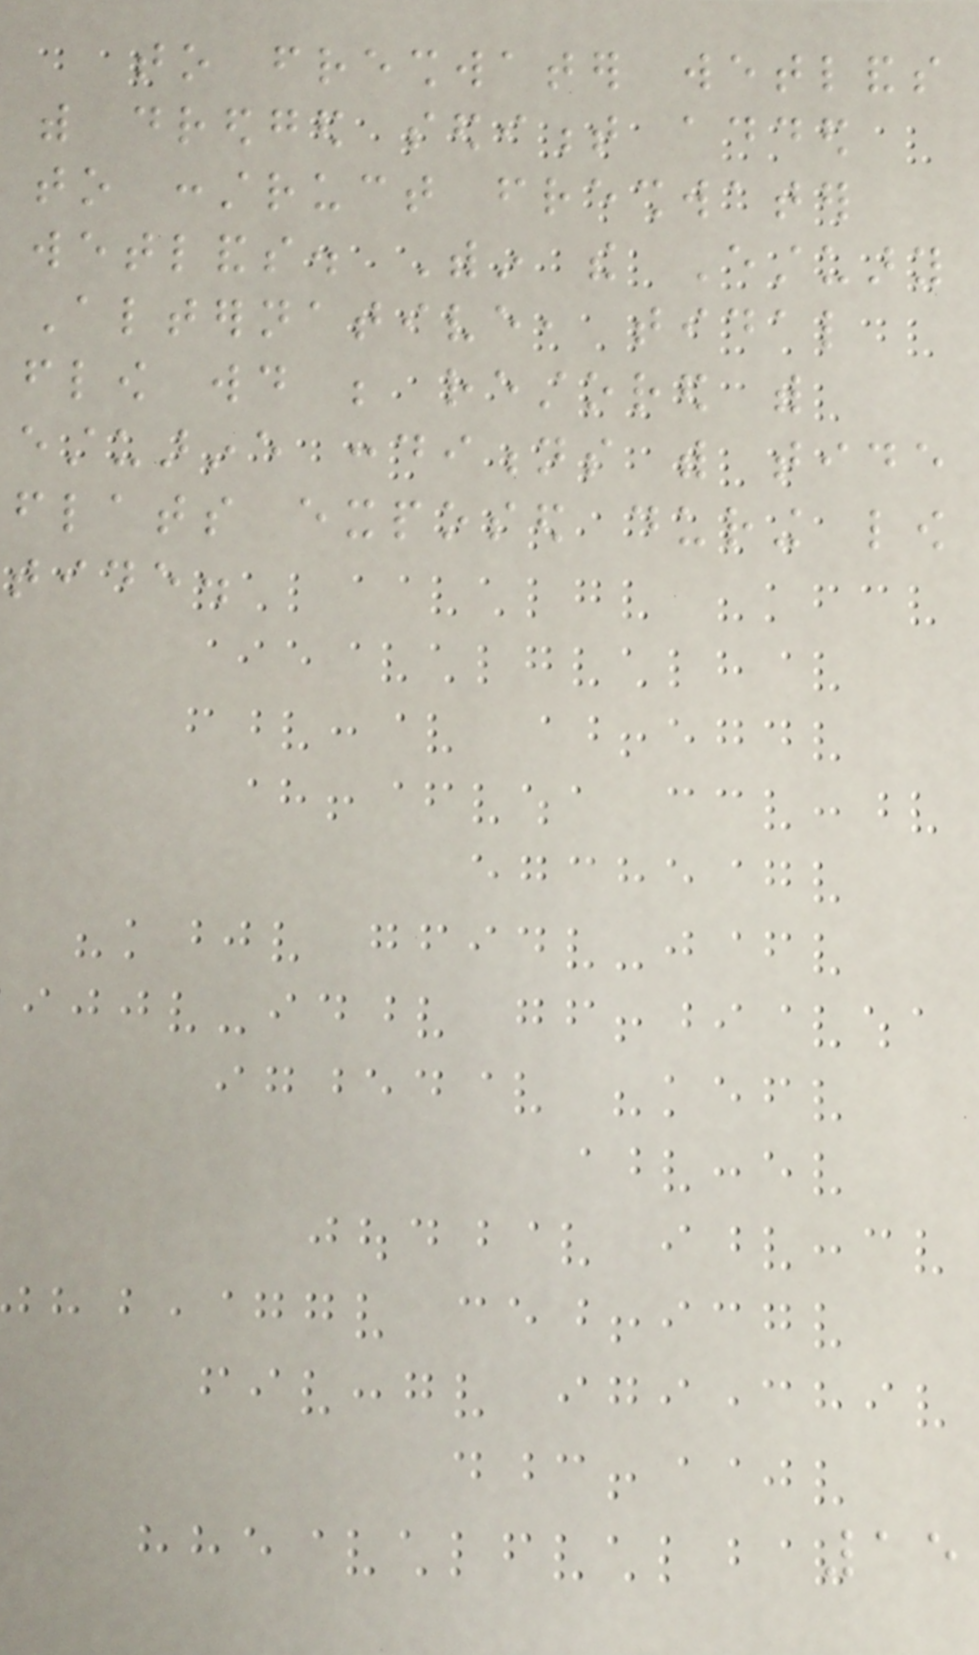to freshwater wetlands
with dredged sediment added
to construct freshwater
wetlands. Within the Estuary
Alternative, tidal
flow would be restored with
estuarine conditions with tide
flats exposed during low
tide.
15
